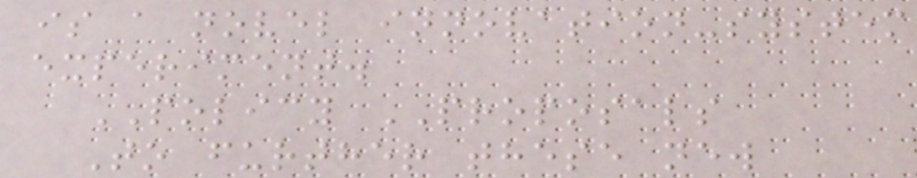is a novel innovation-system
experiment.
POLICY PROPOSALS
To further these new
